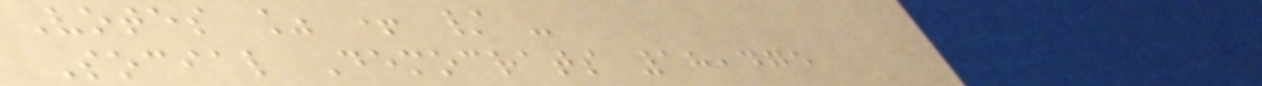Votes % + / -
Social Democrats 18,475
